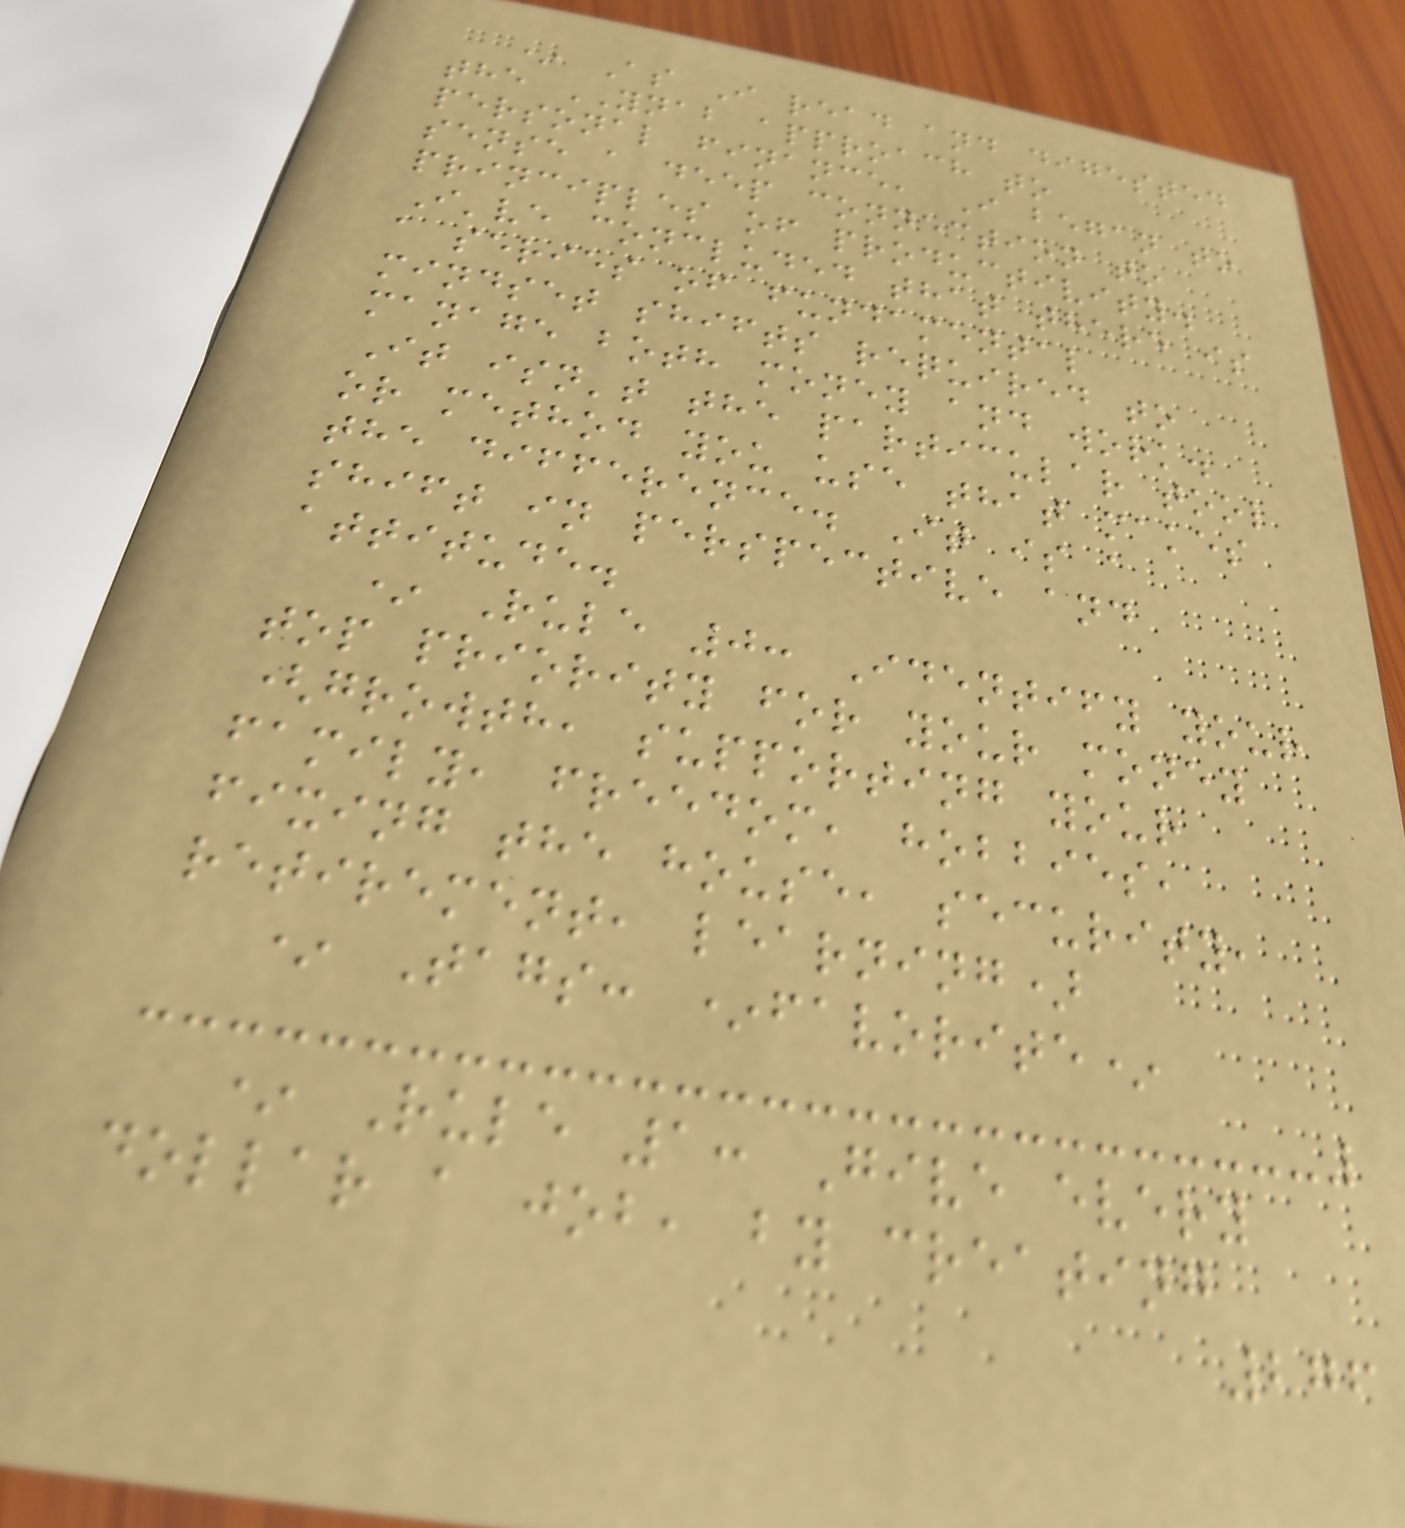* As I read and digested
the YNAB approach to
personal finance, I began to
sense a deep connection to
principles of productivity.
I've concluded that there is
a series of fundamental
mindset shifts required to
manage both money and work.
It isn't the particular tool
or method you use that makes
the difference. It is a
shift in perspective and
attitude.
* Rule 0: Identify your
top priority for your money
(growth, supporting your
family, freedom, hobbies,
fixing the house, security,
retirement, learning)
* Tags: *favorite*
* Rule 1: Give every
dollar a job, by creating
276
